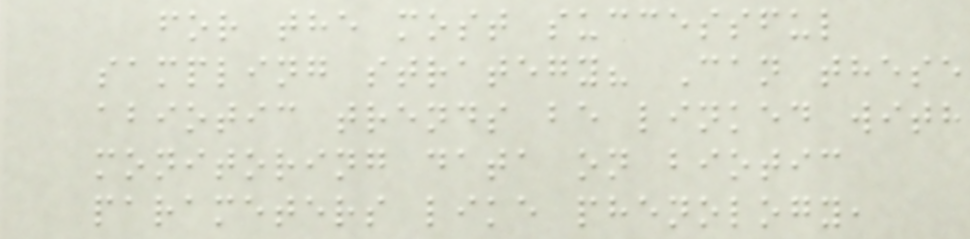for the most successful
sampling strategy? Can these
abiotic trends be linked with
monitoring data on biotic
parameters like phenology,
